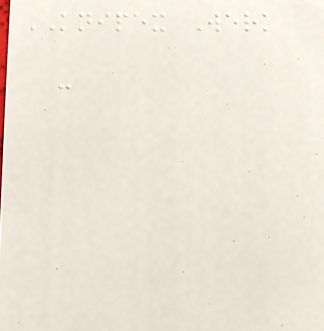KNIPEX Werk
-
